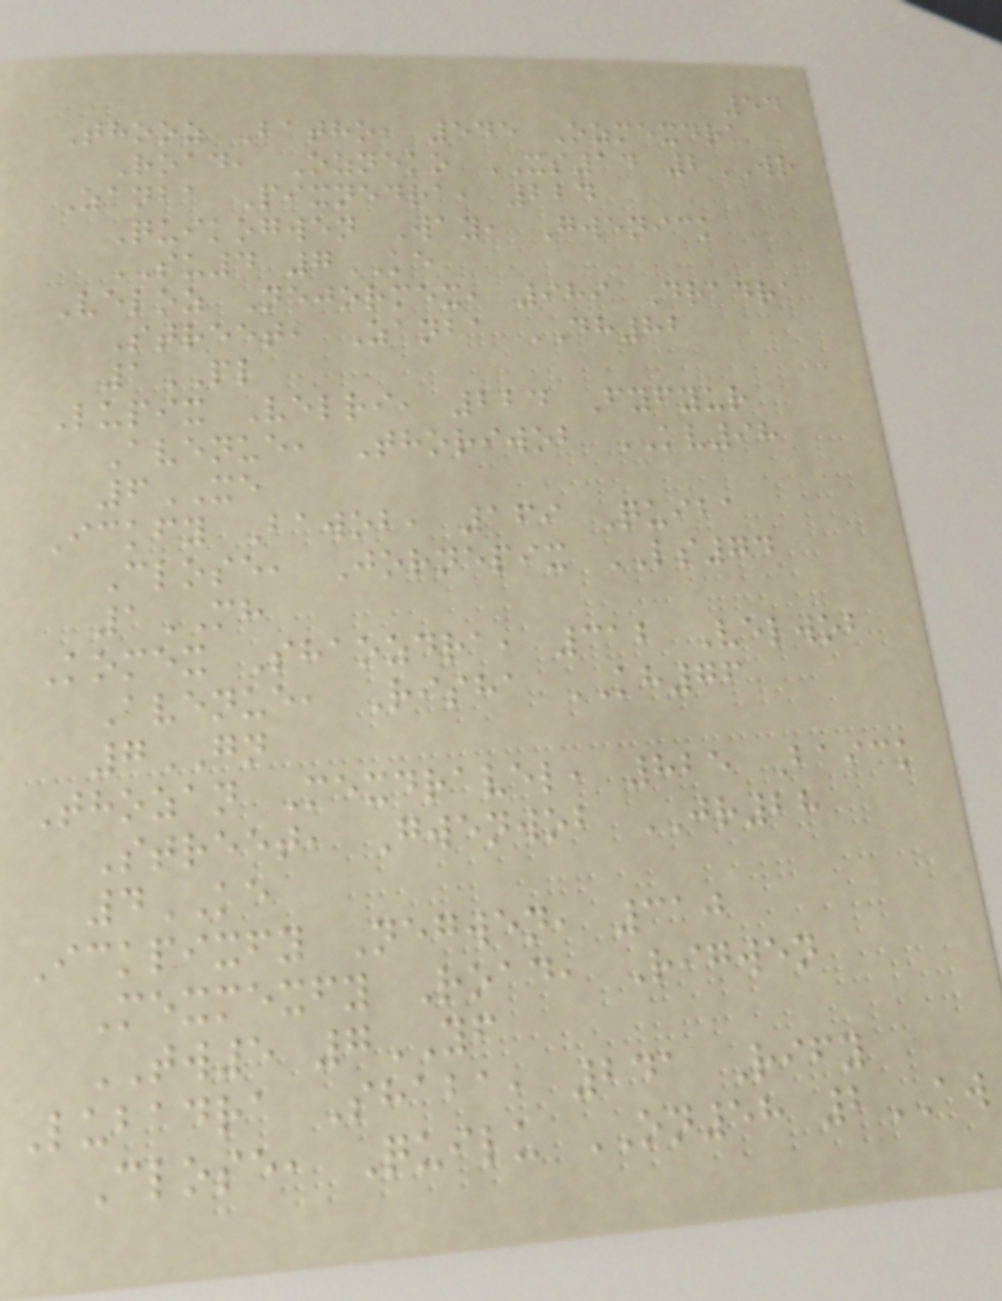54
Thooz Batho, 545 Ozmexdra
Road, Ozneko XS14 2WR
Zanba Pixnedra, 224
Quikogwen Way, Gwenick
SU4 7KE
Veloz Nejormex, 989 Dradra
Street, Zanba DH82
1PL
Lupix Velri, 224 Fyfyur
Avenue, Thoriwob KV98
6XE
Ickfy Bawob, 169 Quiba
Close, Jornepix LS74
1MH
Komex Shaozdra, 312 Velwob
Avenue, Risha KH76
7GN
Thozan Mexdravel, 825 Baick
Street, Gwenwob JR28
4KE
Ickpixfy Negwen, 310
Mexmexfy Road, Rigwen
TW5 7YF
Lubadra Shaba, 241 Rify
Close, Quilu ON58 2AW
